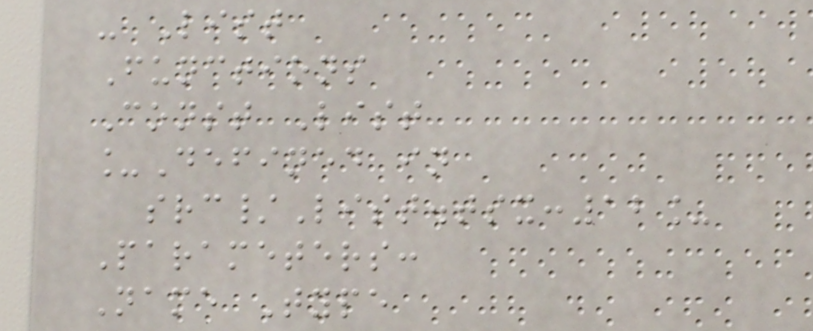- List
Functions
Const List
_Defined in
src/List.tsx:12_
Parameters:
Name Type
